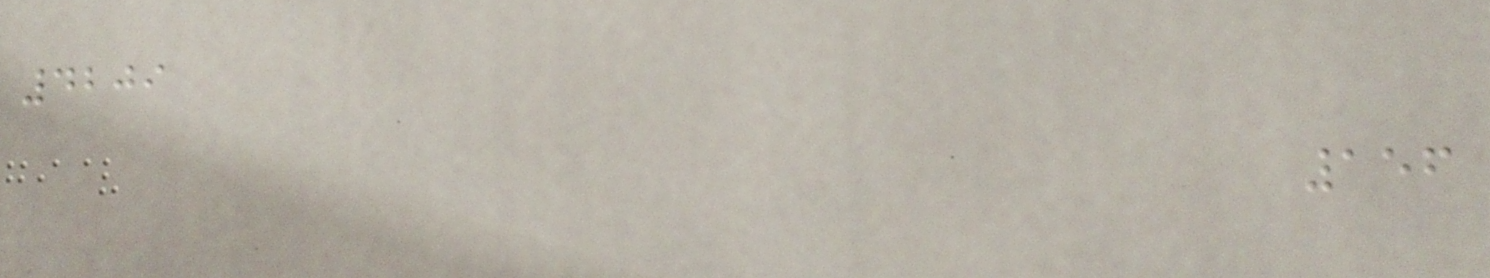4209
156
